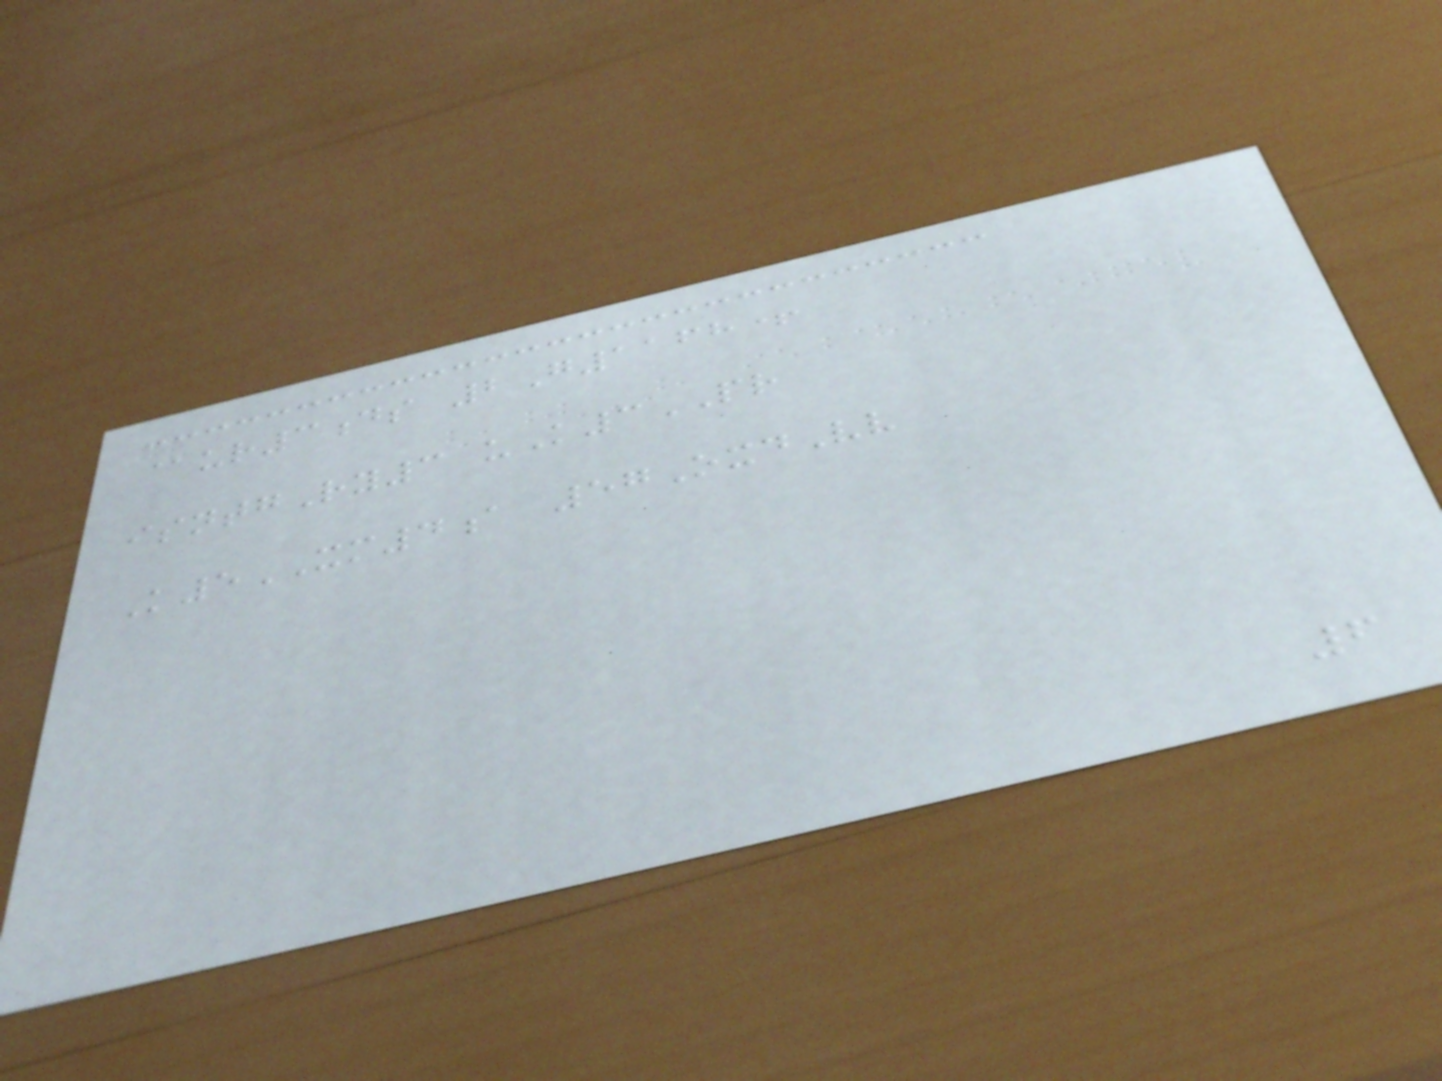@ur3ds 2G1168+
isntgRy3 uK3PR
K5XM4a 57OxdVv
6
